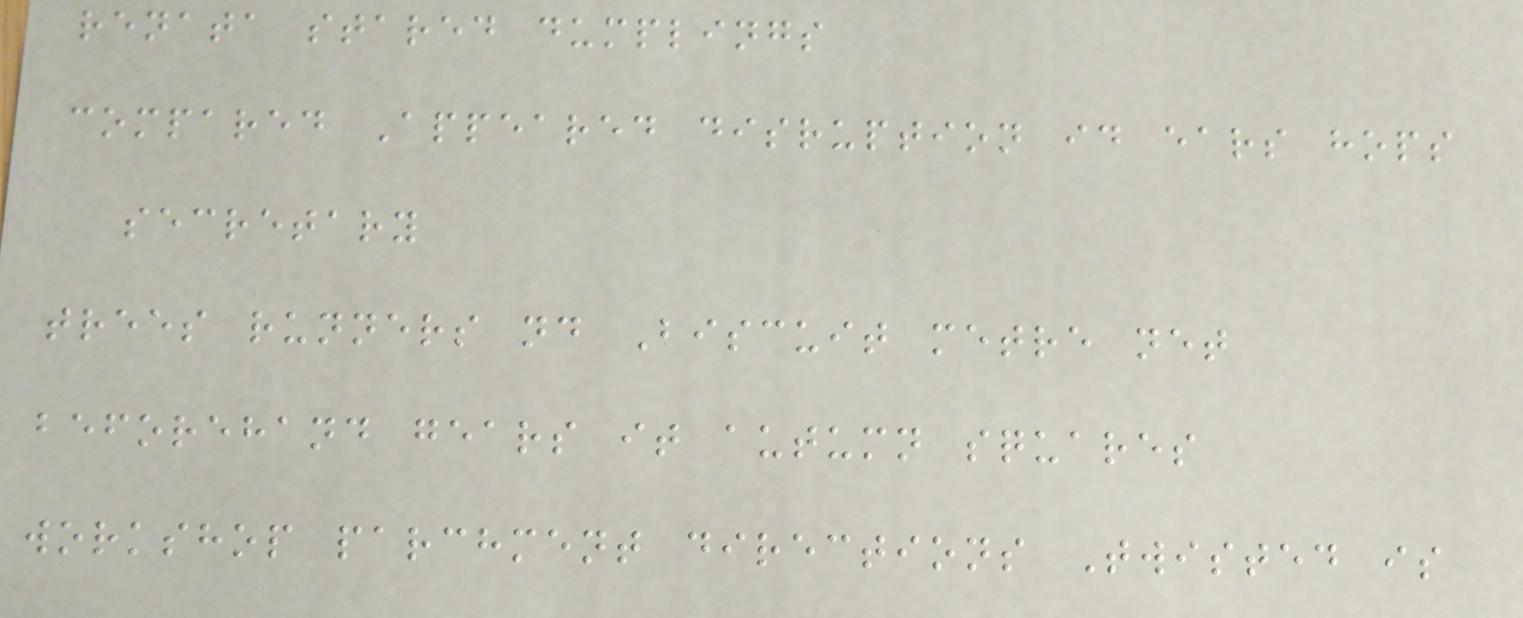renata stared dumplings
compared Appeared disruption id ears hops
secretary
trees runners nd Biscuit metre net
beforehand gears it autumn squares
workshop parchment directions Twisted is
